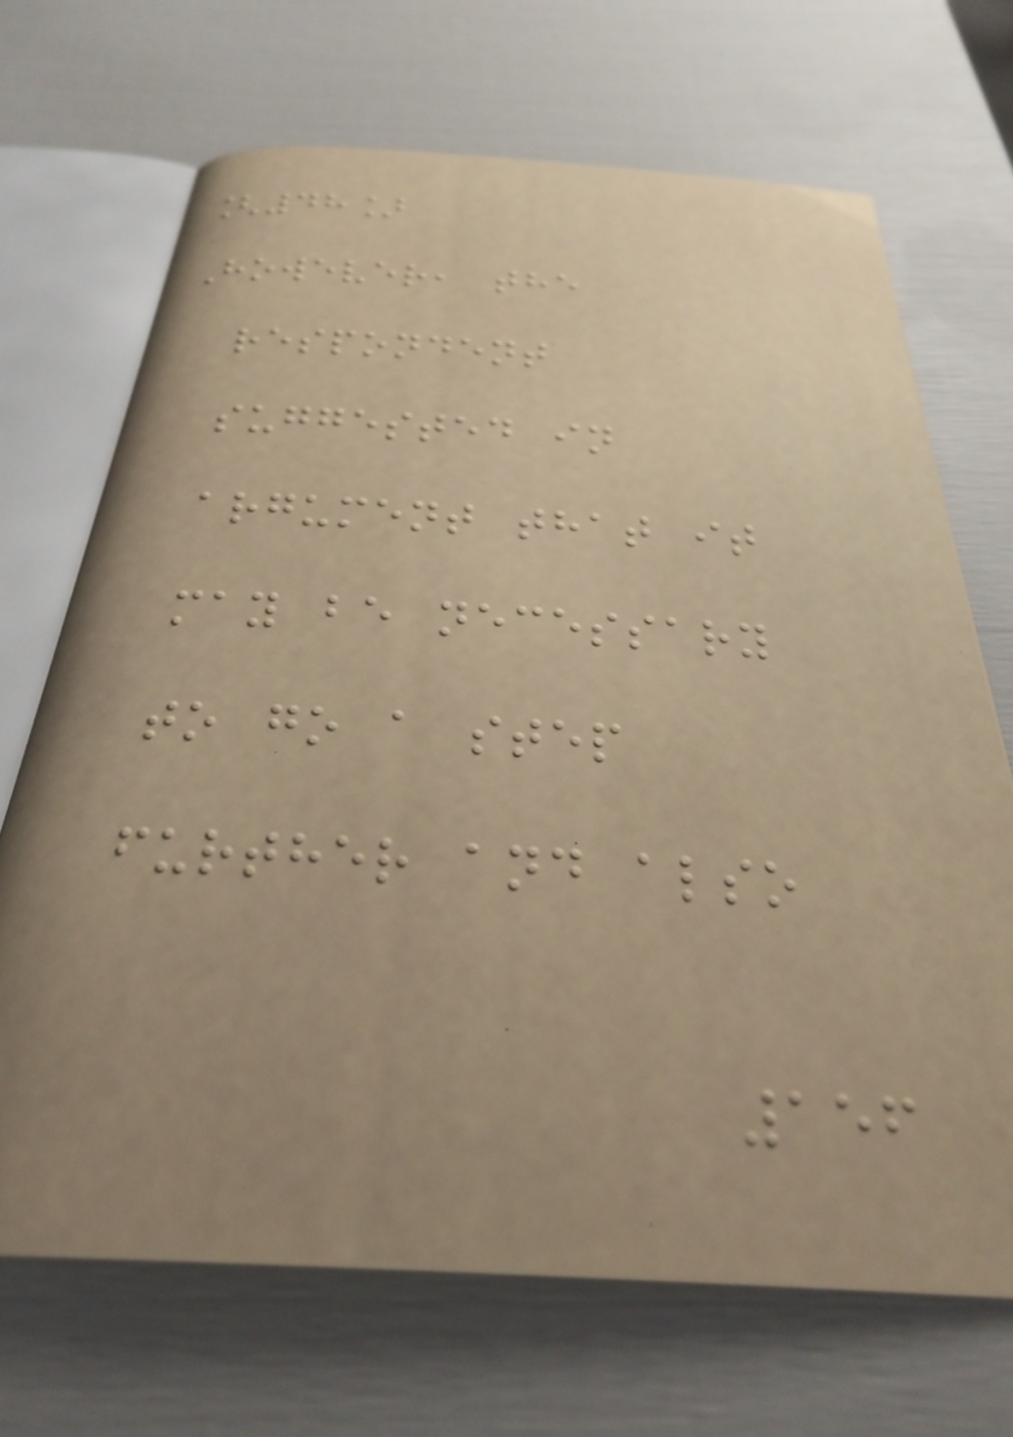[48]
However, the
respondent
suggested in
argument that it
may be necessary
to go a step
further and also
156
